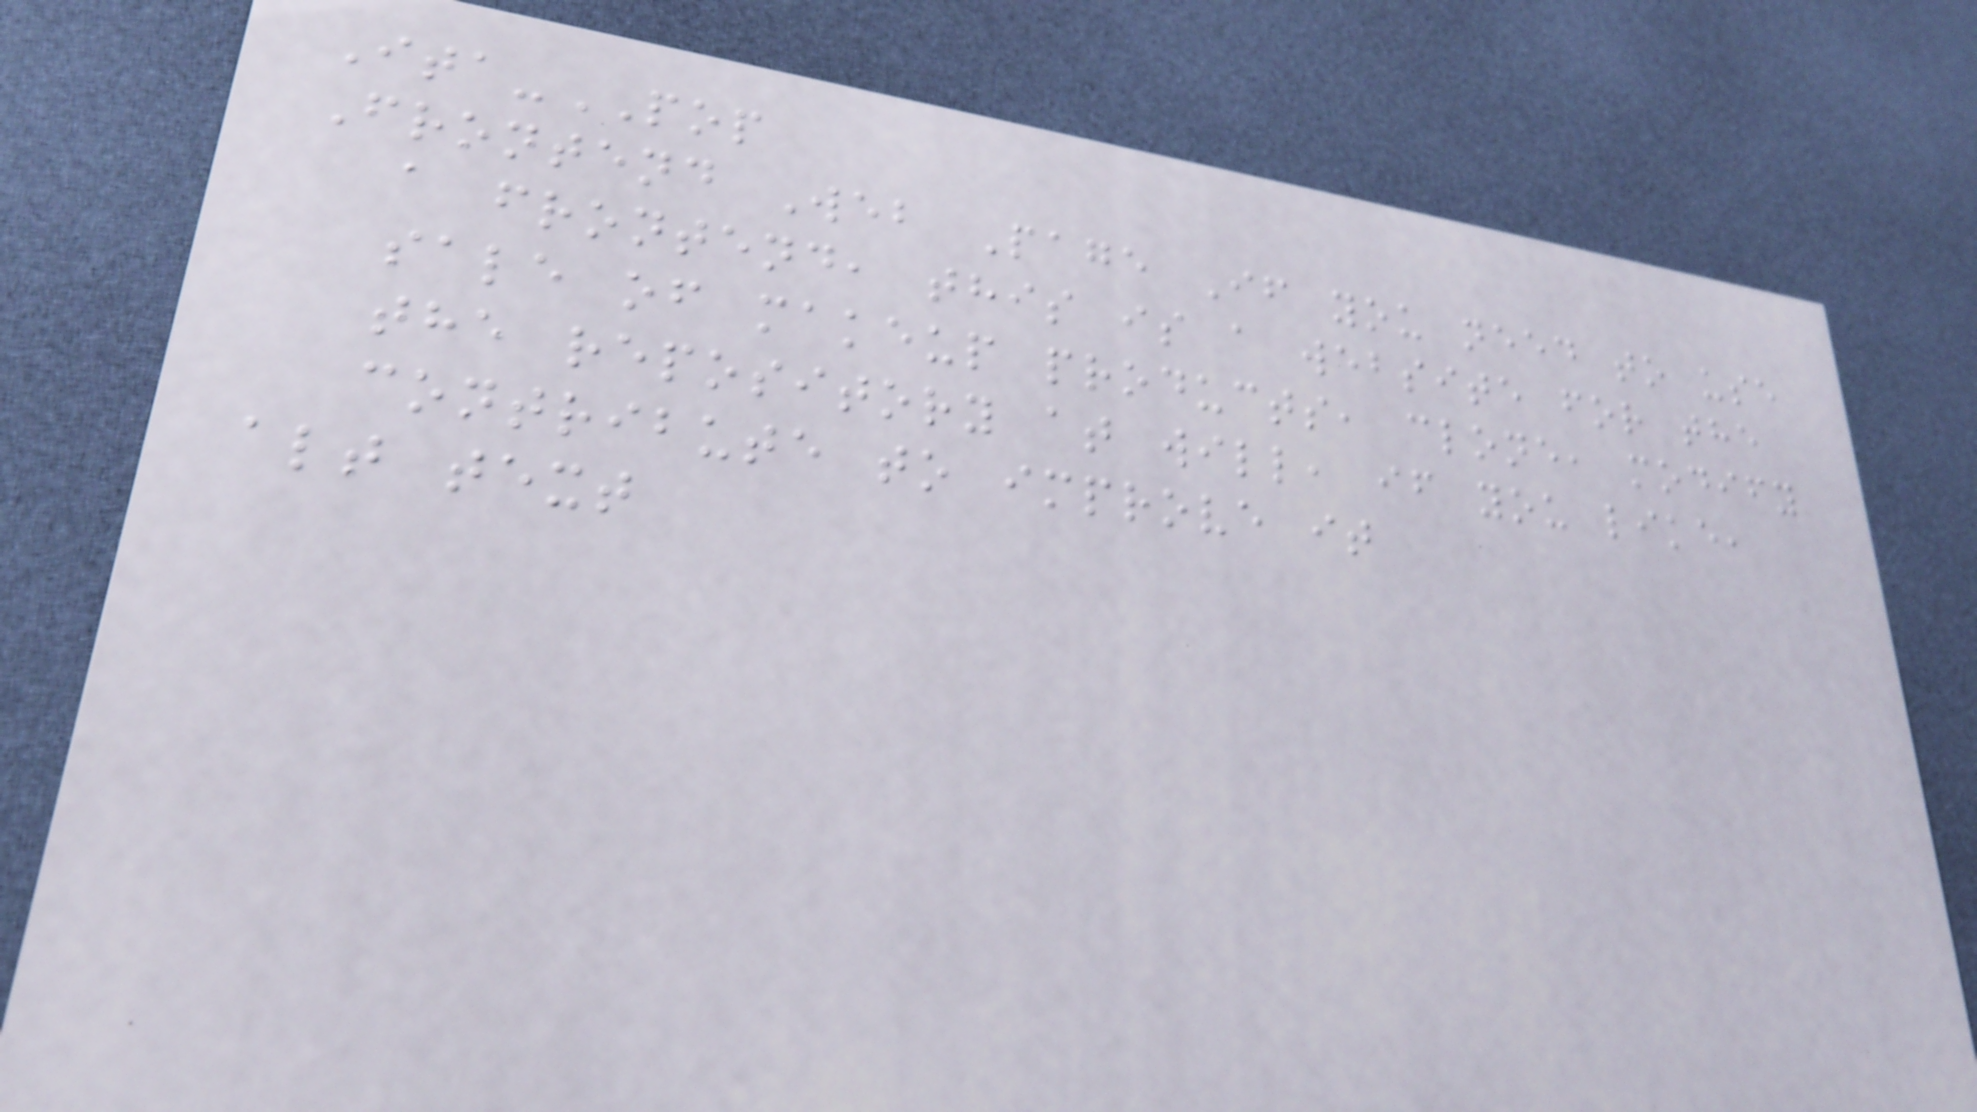Ita-POP
Frontend Web Page If you need to use
a frontend, this is a website for the
sale of makeup products, clone, modify
the repository at will, if you like,
contribute to improve it
alt text
